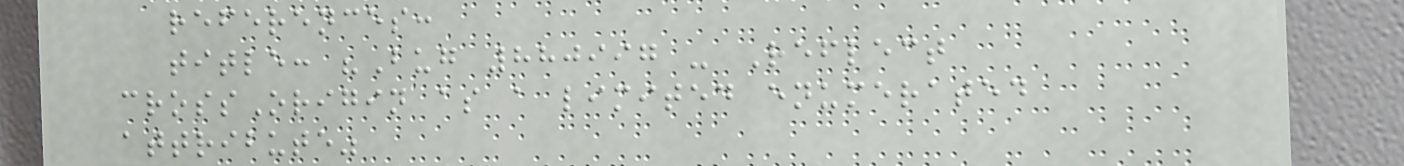references:
title: "Bug 880997 - Reflect
crossOrigin as a limited enumerated
attribute"
